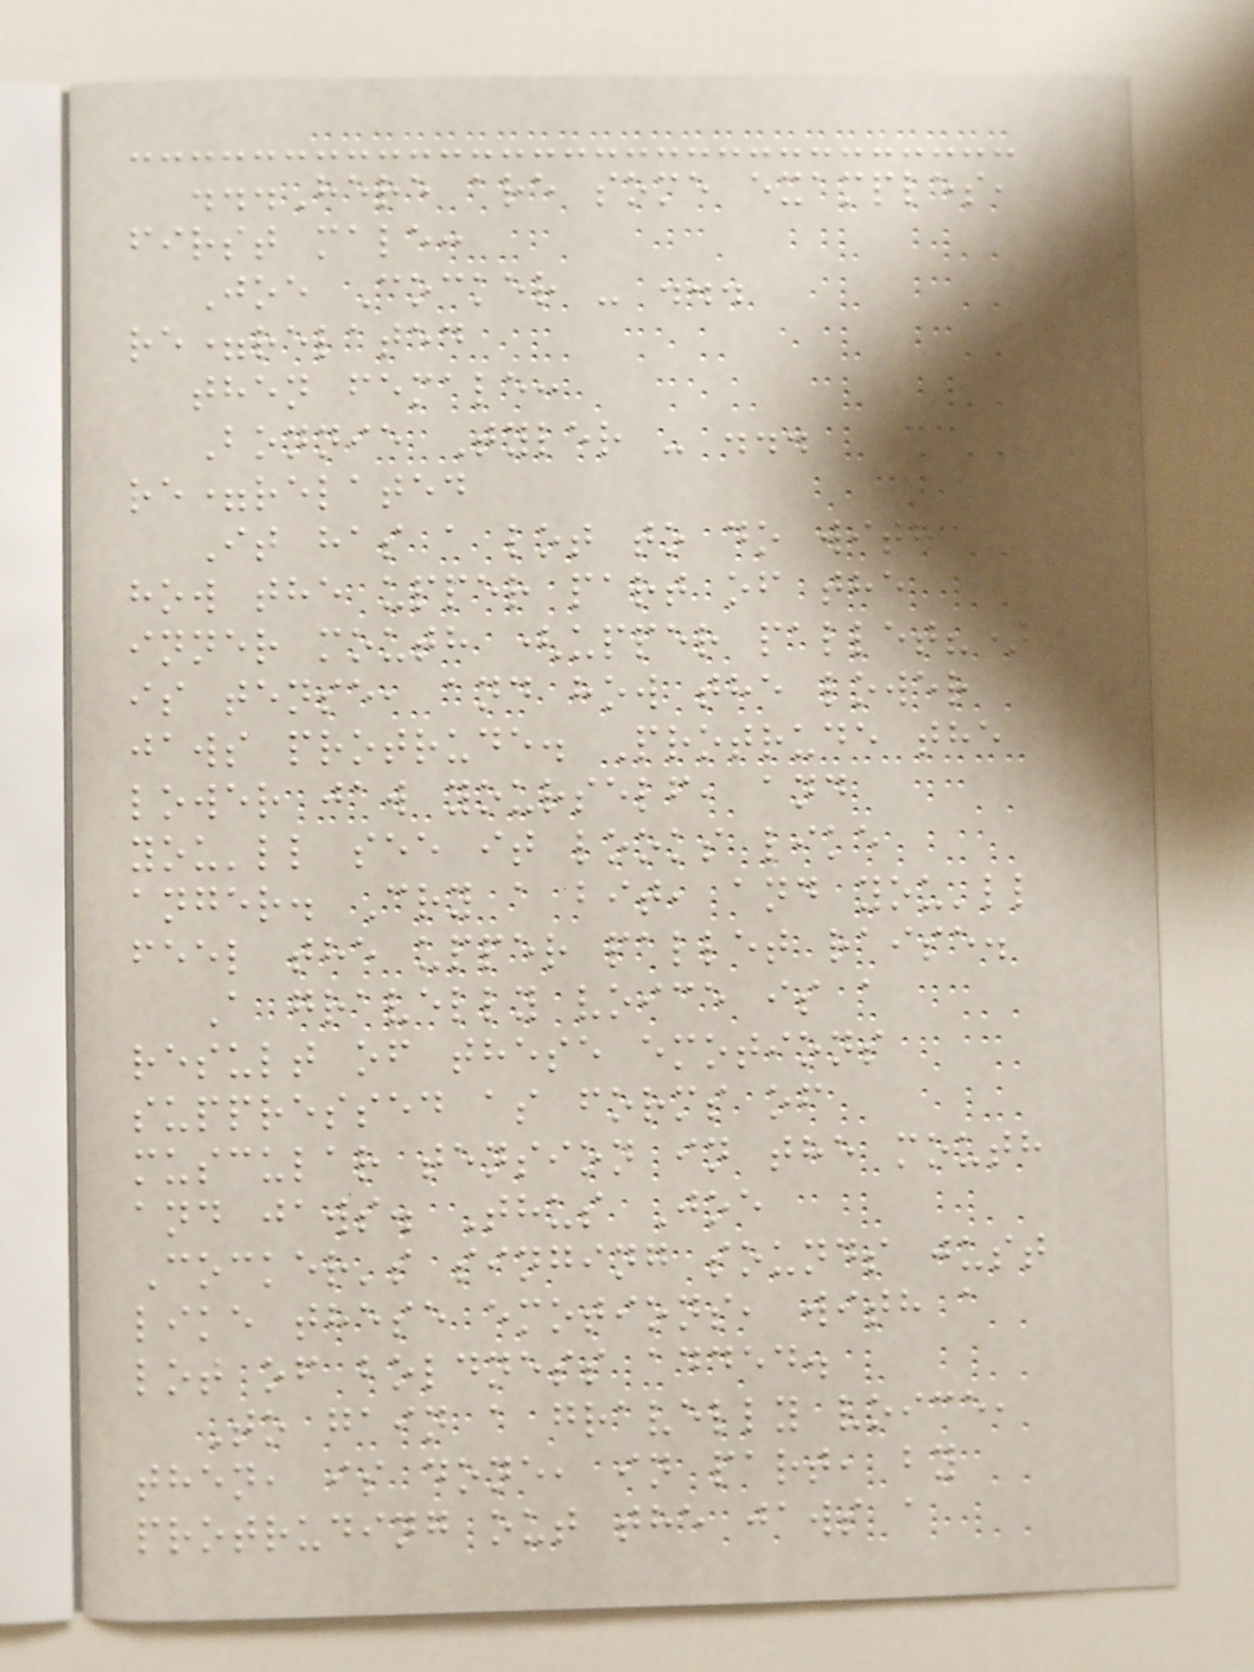...Here are some examples,
first male:
Joe Cocker - ...
re=related
then female:
Bonnie Tyler - ...
re=related
It has a lot to do with
how the upper part of the
inner mouth (upper pallet?)
is tense, and how the lower
jaws protrude. Protrude the
lower jaw yourself, and
you'll see it looks like
anger. Cry a bit, and you'll
feel the upper pallet raise.
A gravelly voice is a
result of these emotions
suppressed as forms of
muscular tension in the mouth
and jaws. Thus Joe
Cocker's singing sounds just
like these emotions, with a
lot of boldness added.
To gain a gravelly voice,
then, is done, in part, by
protruding out the jaws a
